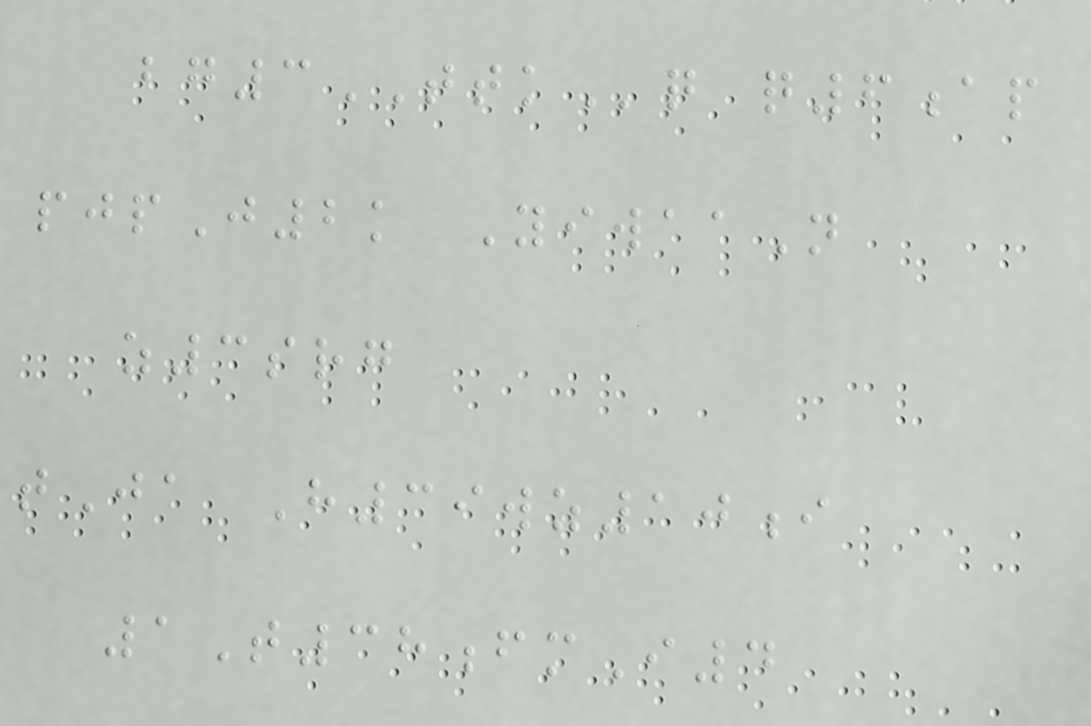bg3TTKq q6ap
pjpJ2k YiwaaN
z3srg
tJa H39wz10i
1T38fmI4
